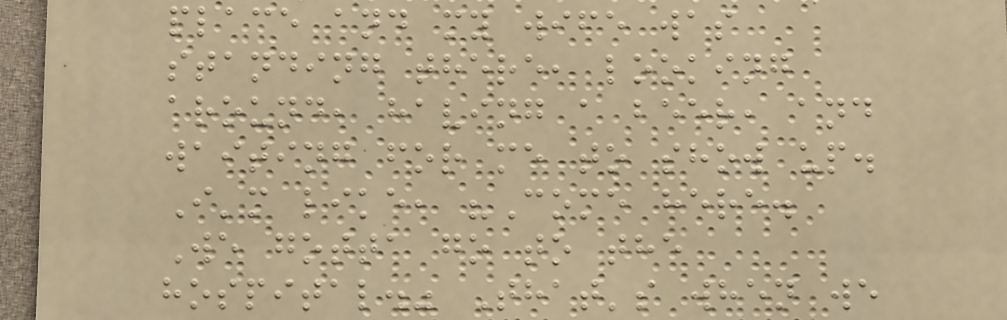place and my wife was
standing there, looking
around, having a beer, and
waiting for me to show up.
I'm like, "Come here.
We gotta go to the
hospital." That's when we
